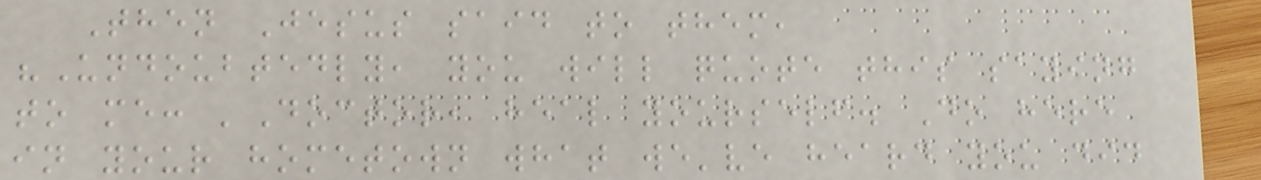Then Jesus said to them,
"Undoubtedly, you will quote this saying
to me: 'Doctor, heal yourself. Do here
in your hometown what we've heard you did
